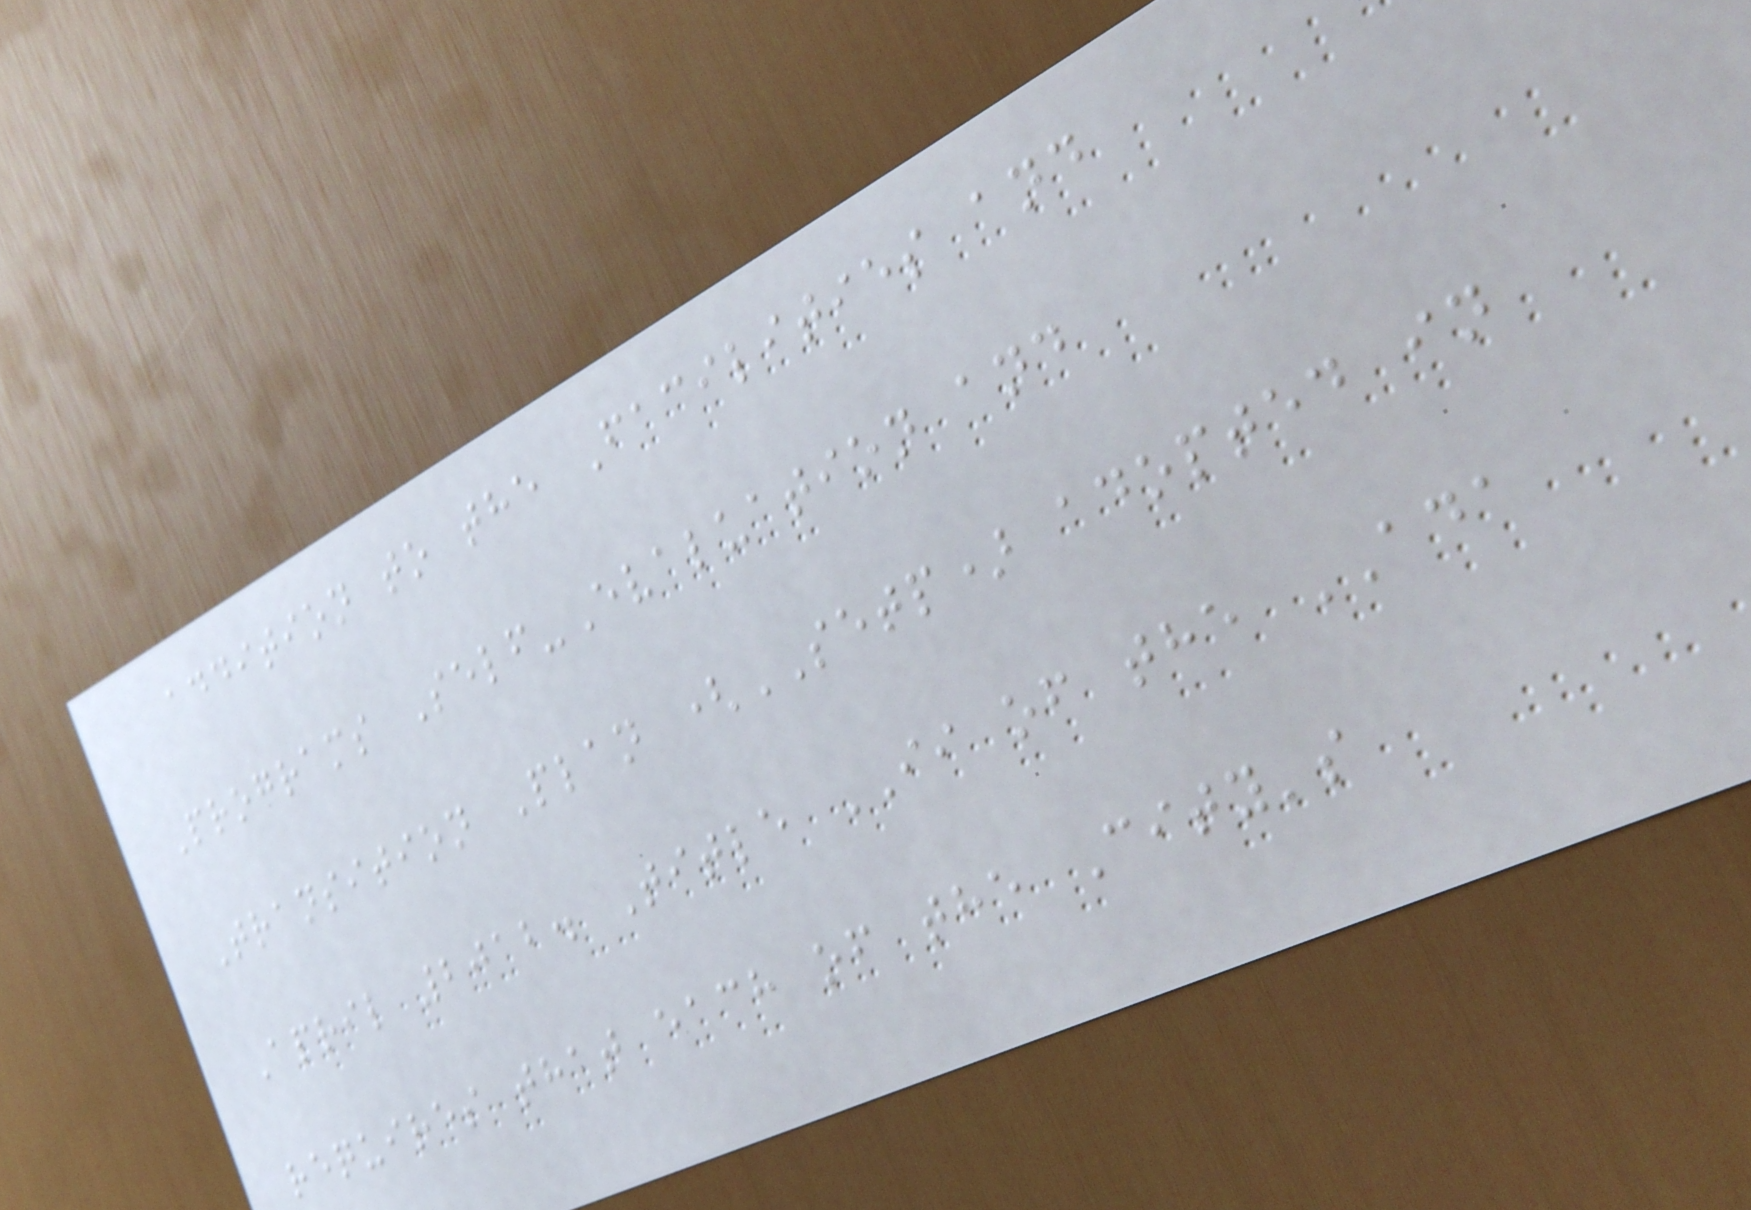addition to the Facilities and
Programs Self-Evaluation and
Transition Plan (SETP) adopted in
April 2012. Title II of the ADA
requires that each of the City's
